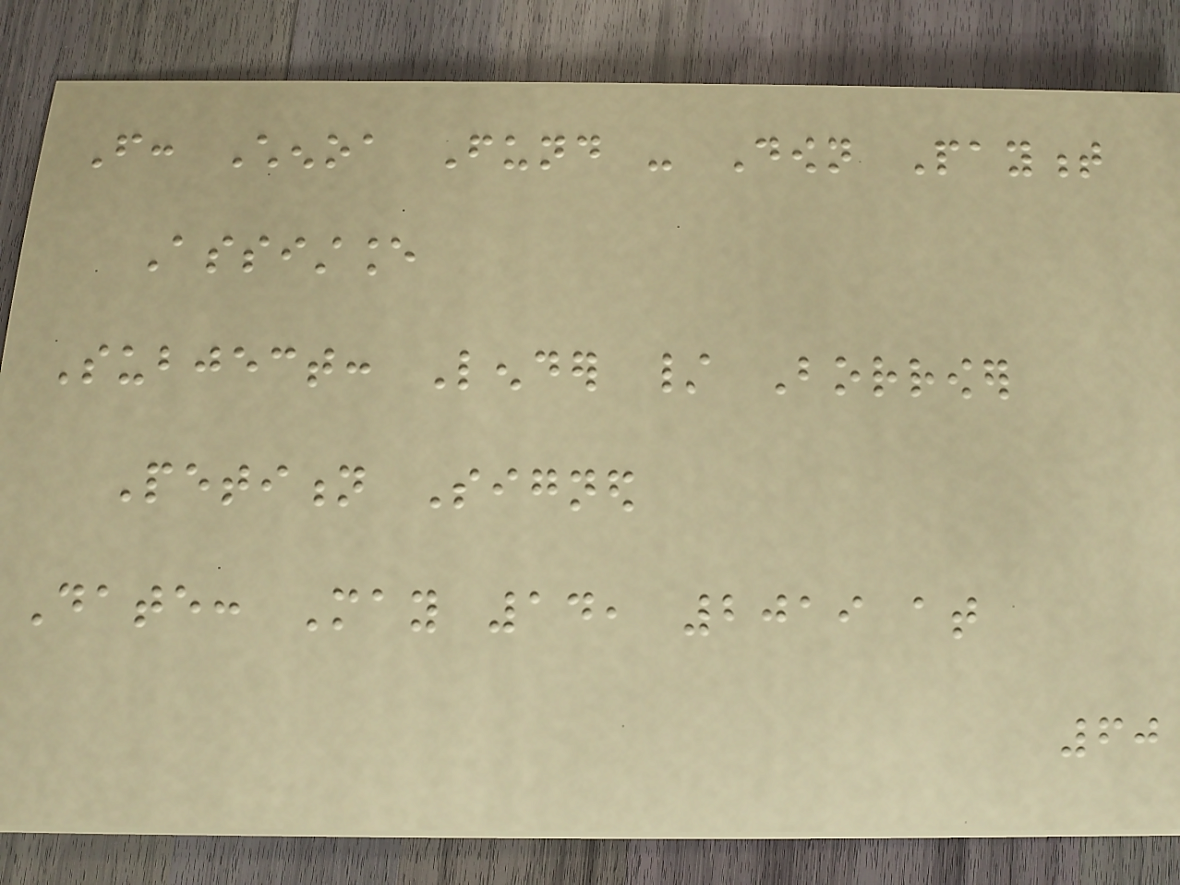From: Chenoa Fund - Down Payment
Assistance
Subject: Lender / Borrower
Petition Signed
Date: May 14, 2019 at
60
